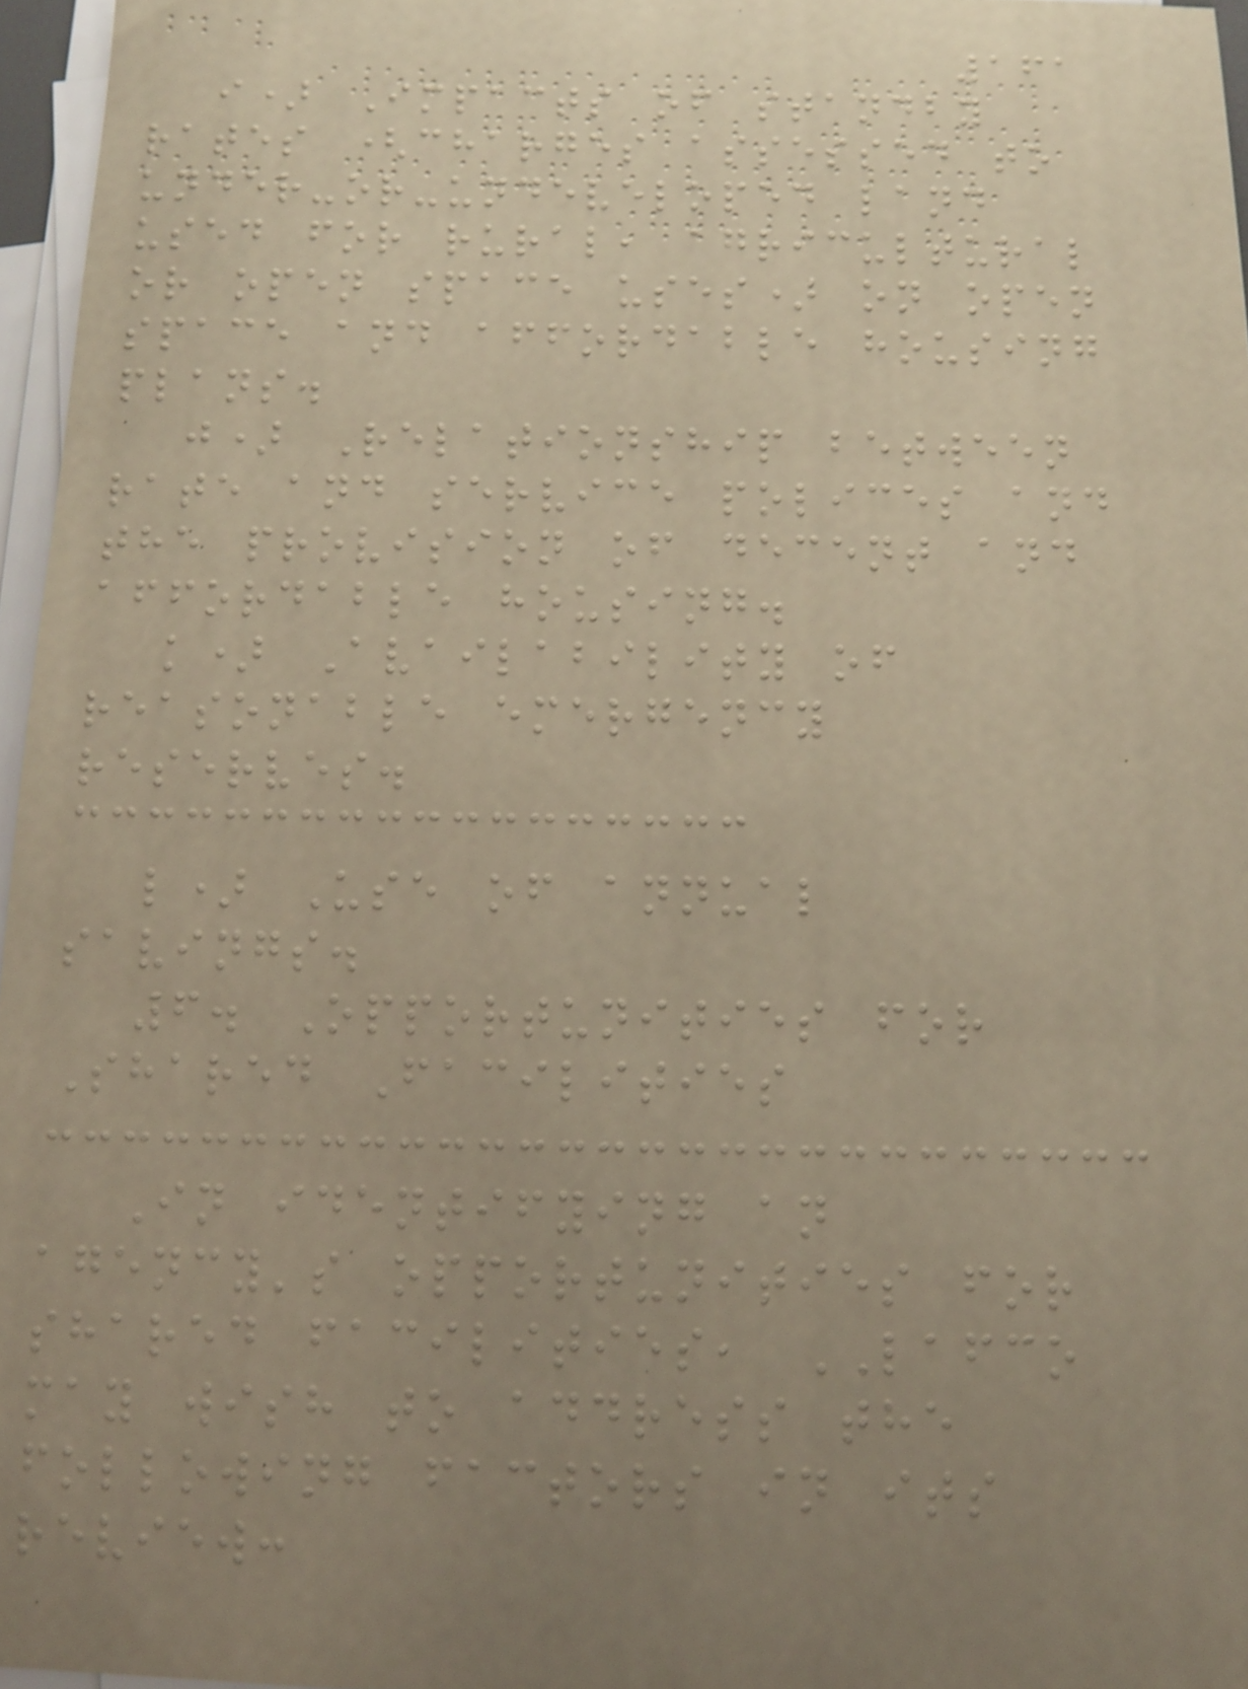161
i) Impacts of standby
rates (charges assessed to
under-or-undeveloped land
used for rural, agricultural
or open space uses) on open
space and affordable housing
plans.
j) Relationship between
rate and service polices and
the provision of decent and
affordable housing.
k) Availability of
reasonable emergency
reserves.
l) Use of annual
savings.
6. Opportunities for
Shared Facilities
In identifying an
agency's opportunities for
shared facilities, LAFCO
may wish to address the
following factors in its
review:
